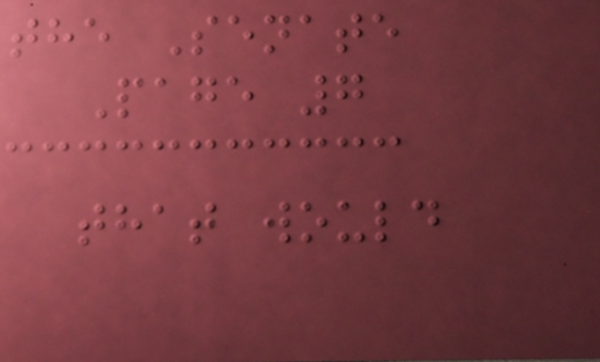the Senate
Page 7
that would
